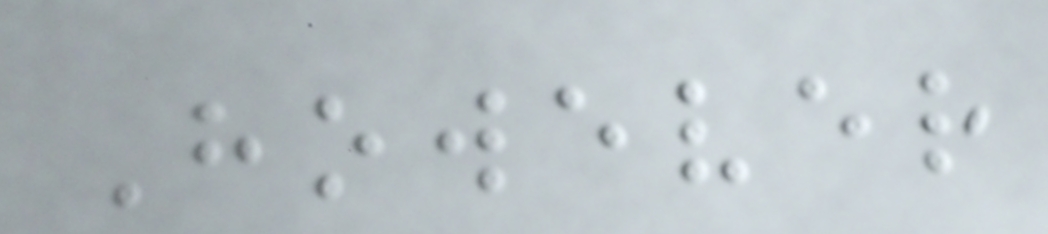However
